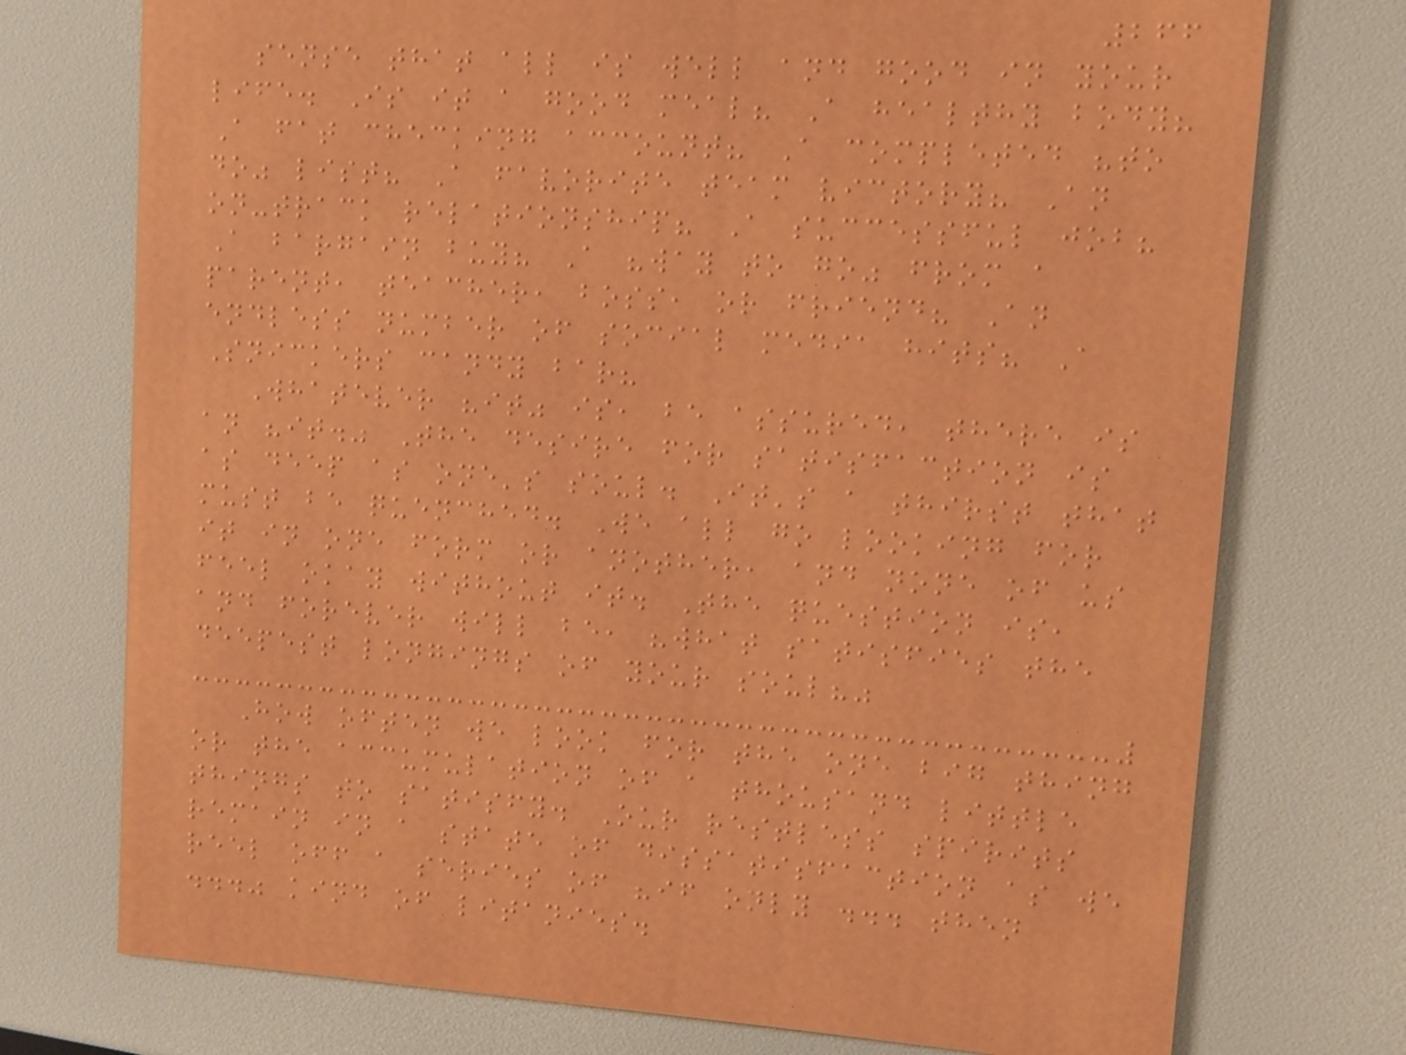266
sense that all is well and good in your
life. Is it a good meal? A healthy body?
A fat checking account? A completed "to
do" list? A favorite team victory? An
on-track relationship? A successful job?
A bargain buy? A "way to go" from a
parent, teacher, boss, or friend? An
endless number of social media hits? A
Snickers candy bar?
Whatever "it" is, be assured, there is
an "it." The desire for satisfaction is
as deep as one's soul. It's a thirst that
must be quenched. We all go looking for
it in one form or another, and none of us
feel okay without it. The question is,
and forever will be, "what satisfies the
deepest longings of your soul?"
How often we look for the one big thing
or the accumulation of a thousand little
things to satisfy. Our restless spirits
remain in a state of dissatisfaction as we
reel off a series of "if only ... then
..." kind of litanies.
